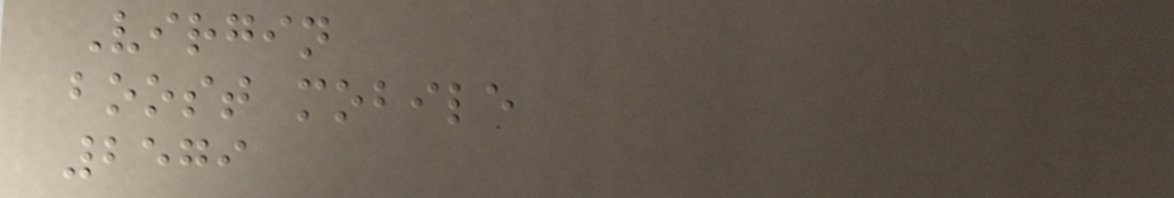Virgin
boost mobile
2579
